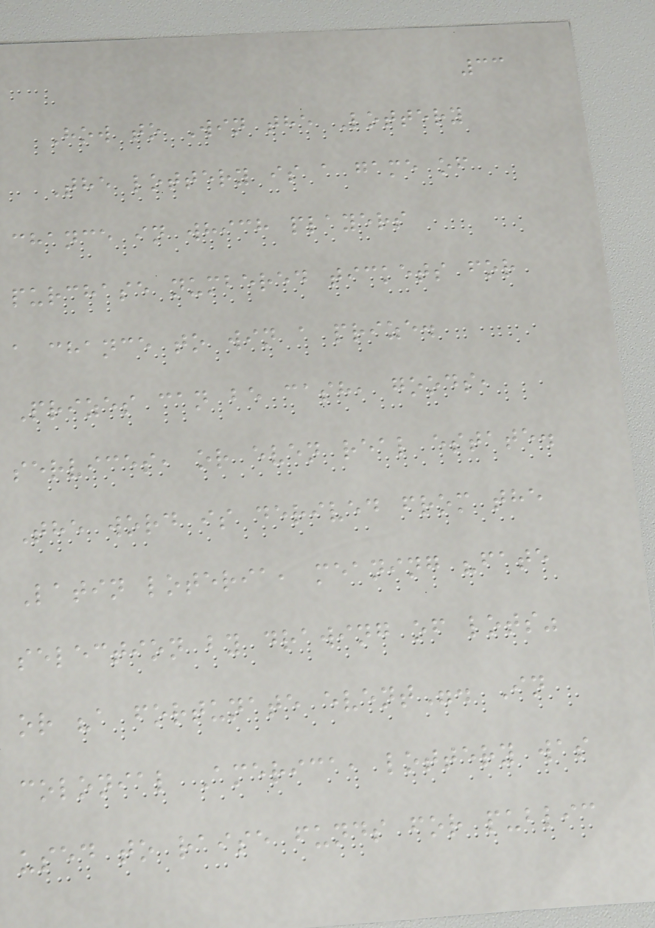33
How to Win the Lottery
The lottery is a game of
chance in which players
purchase numbered tickets for
a chance to win a prize.
Prizes can be cash, goods,
services, or even real estate.
The word is derived from the
Latin loteria, meaning "fate
selection by drawing of lots"
or "a fortunate event". In
colonial America, lottery was
used to raise funds for public
